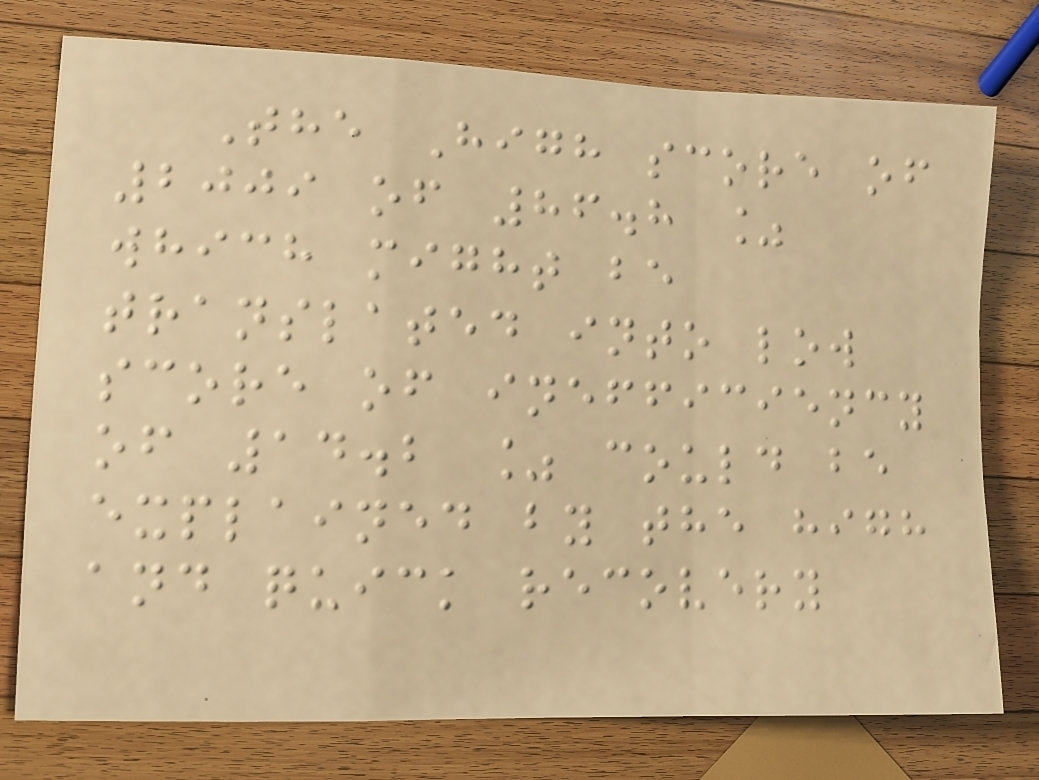The High score of
2009 of 86.8 %
which might be
translated into low
score of inefficiency
of 14.2 % could be
explained by the high
and quick recovery
